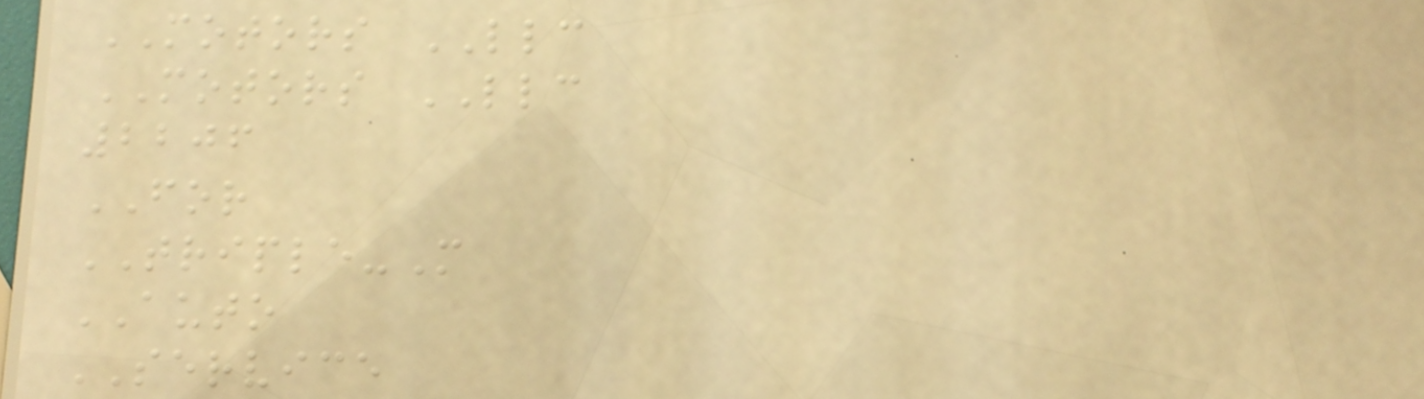MOTORS LLC
MOTORS LLC
2206
FOR
TRIPLE-M
AUTO
SERVICE
